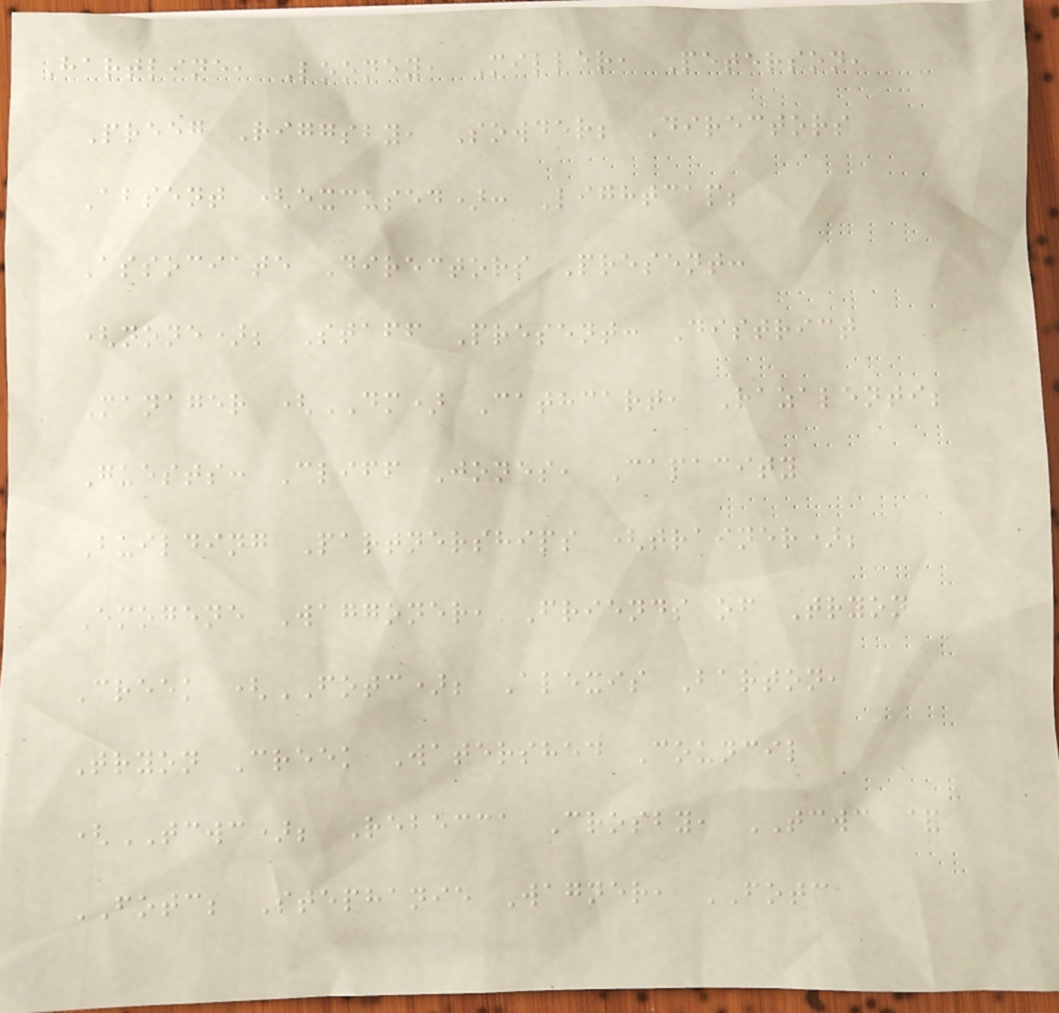Hartline, Looney, Miller, Peterson,
Preeg Riggsby, Sowder; Directors
Absent (excused): Lightcap;
Associate Directors Present:
(none); Staff Present: District
Manager (DM) Cathcart, Razalenti;
Guests: Cliff Jones, Capacity
Building Partnerships (trainer);
Emogene Waggoner, Friends of Tryon
Creek (FOTC); Alexis Barton,
Tryon Creek Watershed Council
(TCWC); Rebecca Crosby, TCWC &
FOTC; Stephanie Wagner, FOTC
